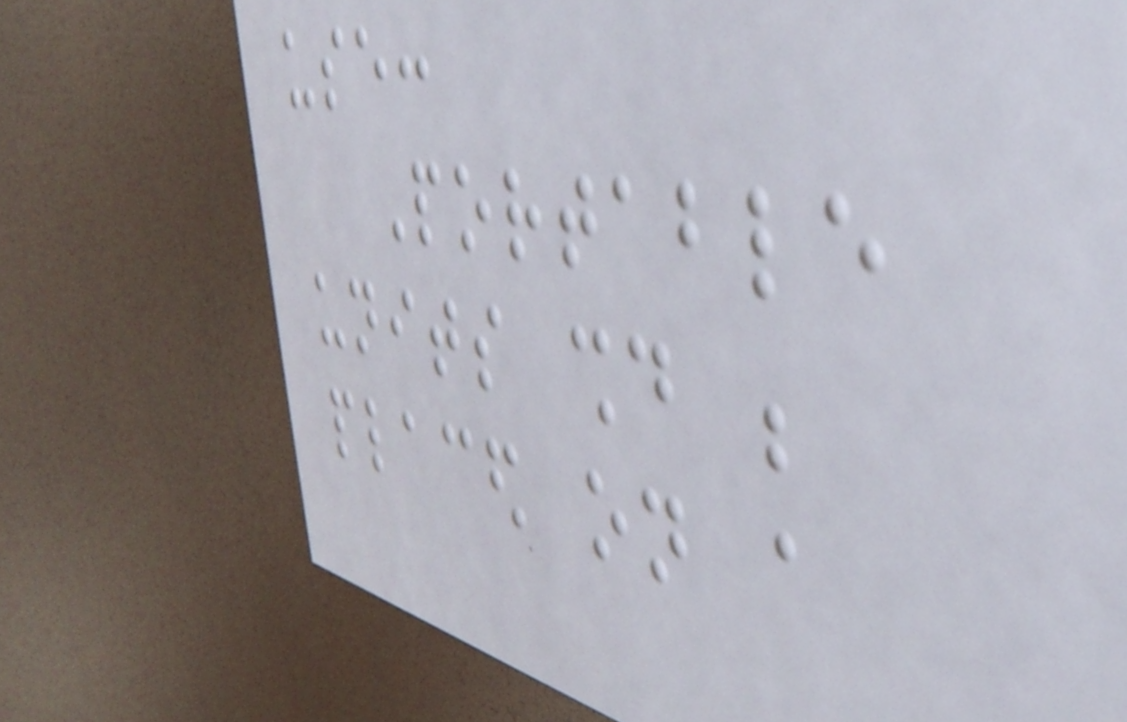use:
Portable
units should be
placed on a
